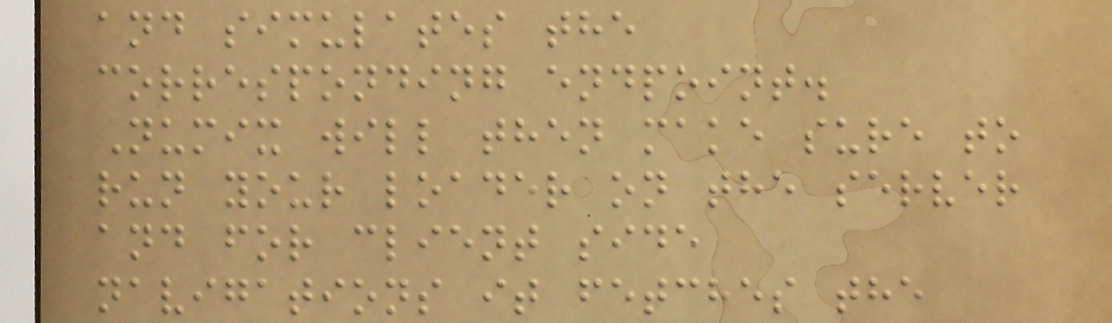and simulates the
corresponding endpoint.
Numix will then make sure to
run your loader on the server
and for client side
navigations it fetches the
